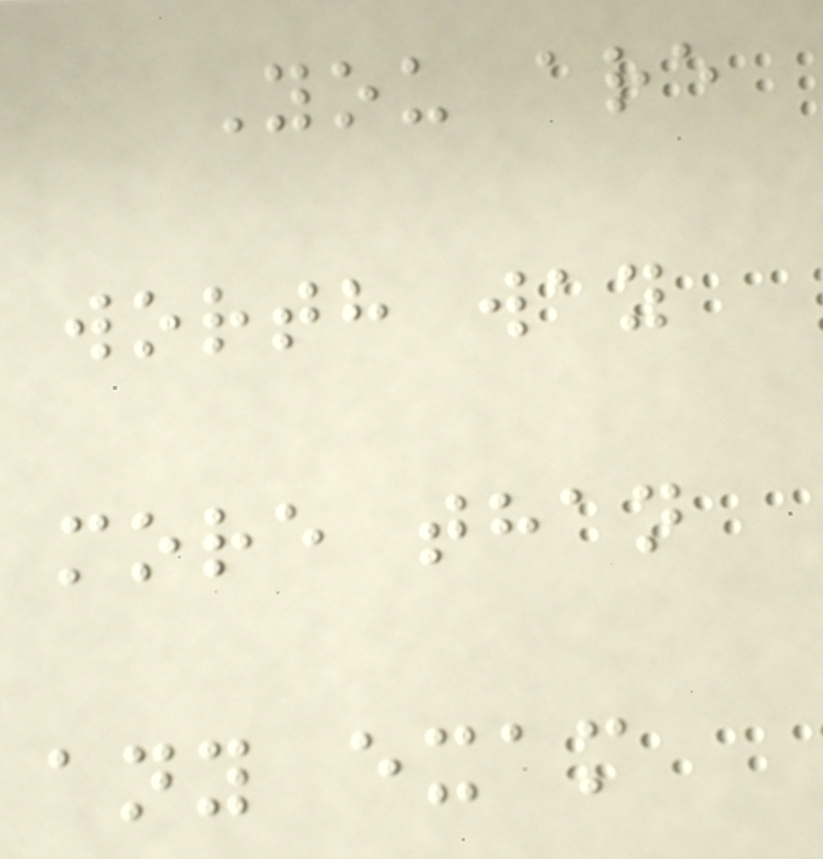You are
worth way
more than
any exam
